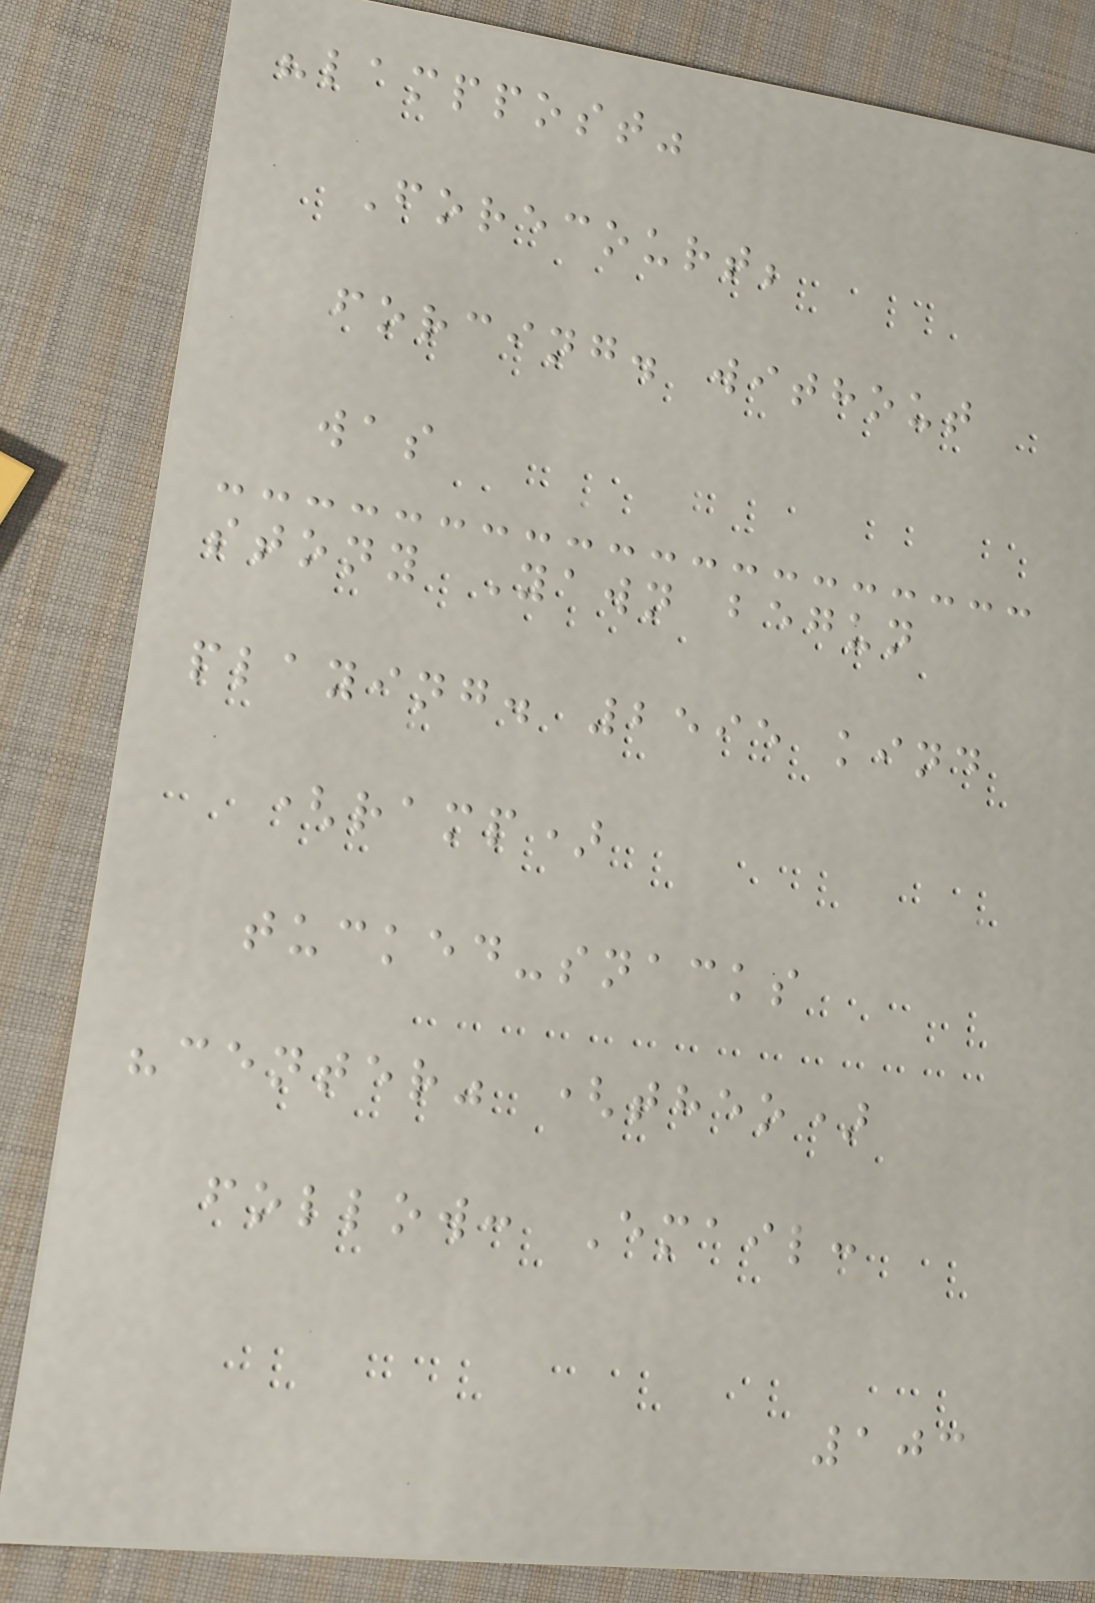"lamppost"
Forecourt;
forcing. without
was
stony Yawn begun
playing. 2595 kind
(ramp)
tucked-snacks
"center" (theo)
follow: Email:
103
